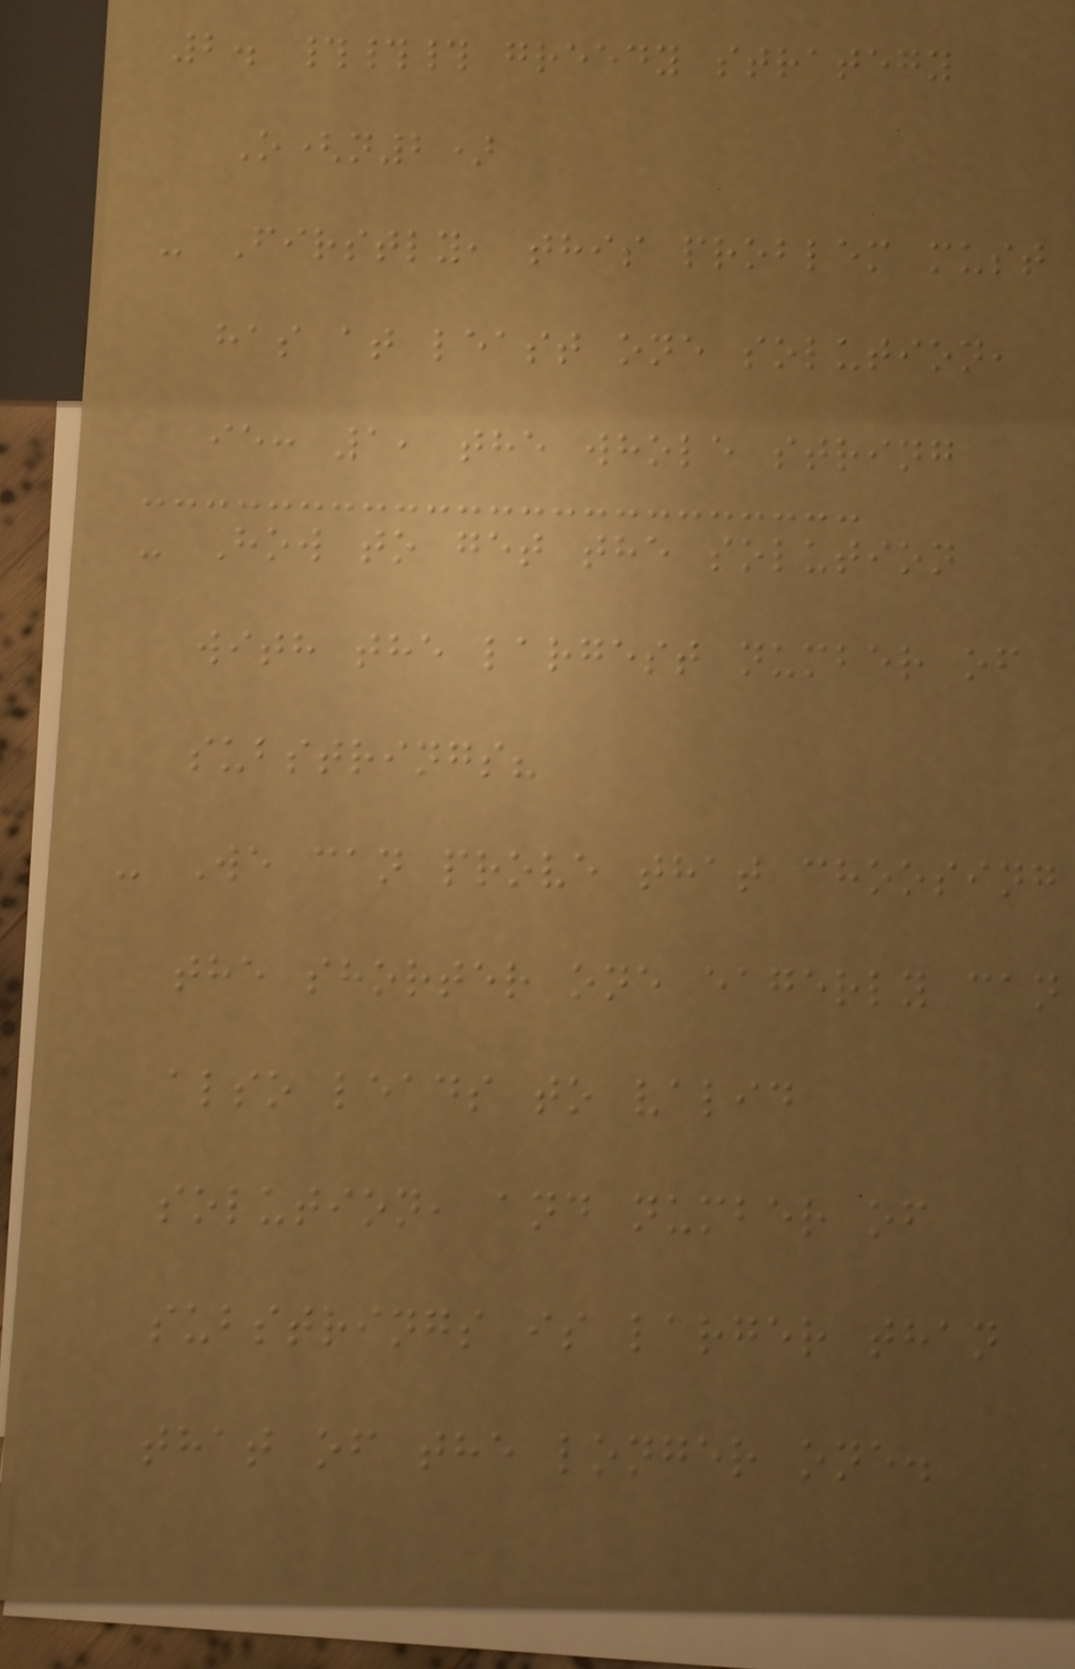2. ### greedy strategy
O(n2)
- Firstly, this problem must
has at least one solution,
ie: 1, the whole string
- How to get the solution
with the largest number of
substrings?
- We can prove that choosing
the shorter one eagerly can
also leads to valid
solution, and number of
substrings is larger than
that of the longer one.
